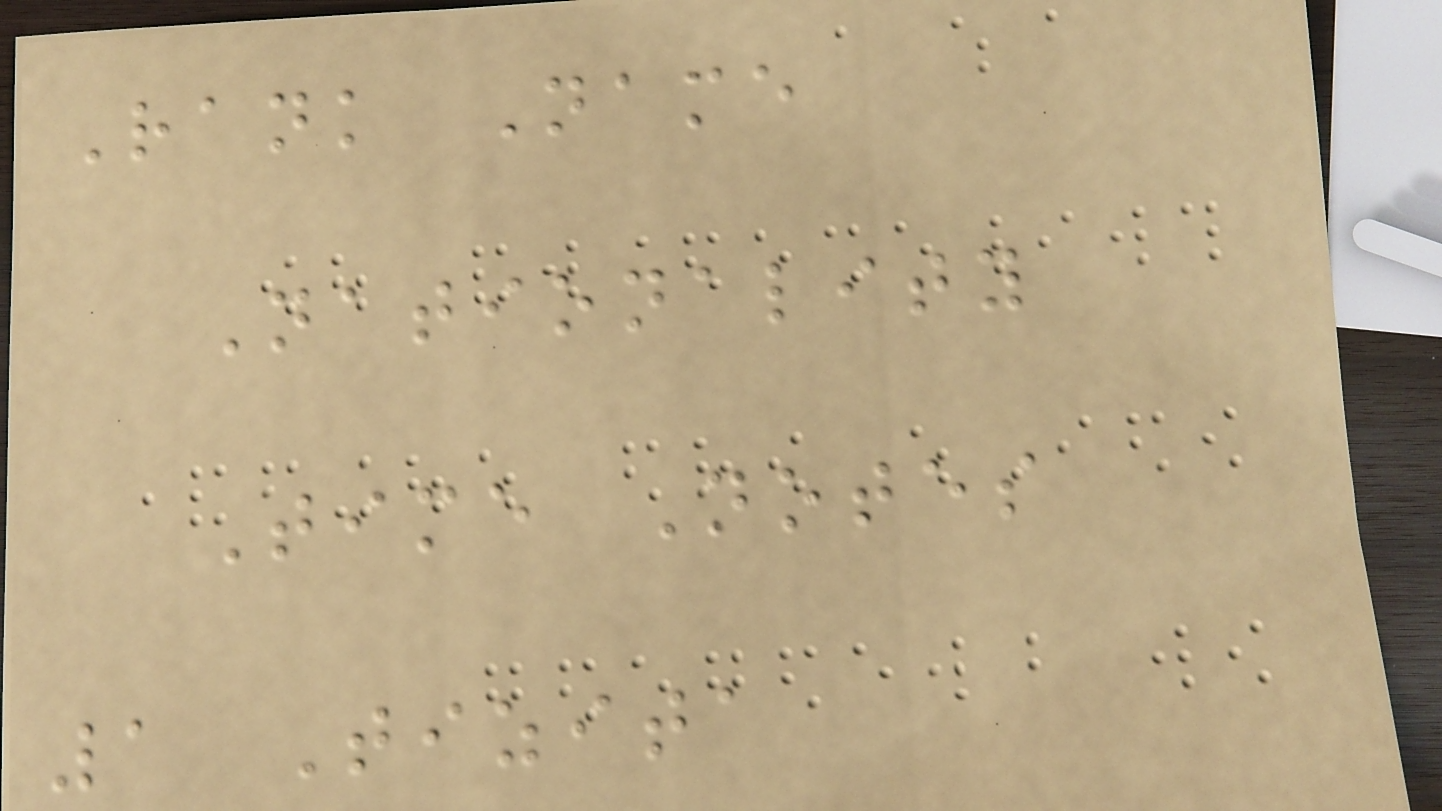Rank Name
Nationality
Time Notes
1 Tizita
